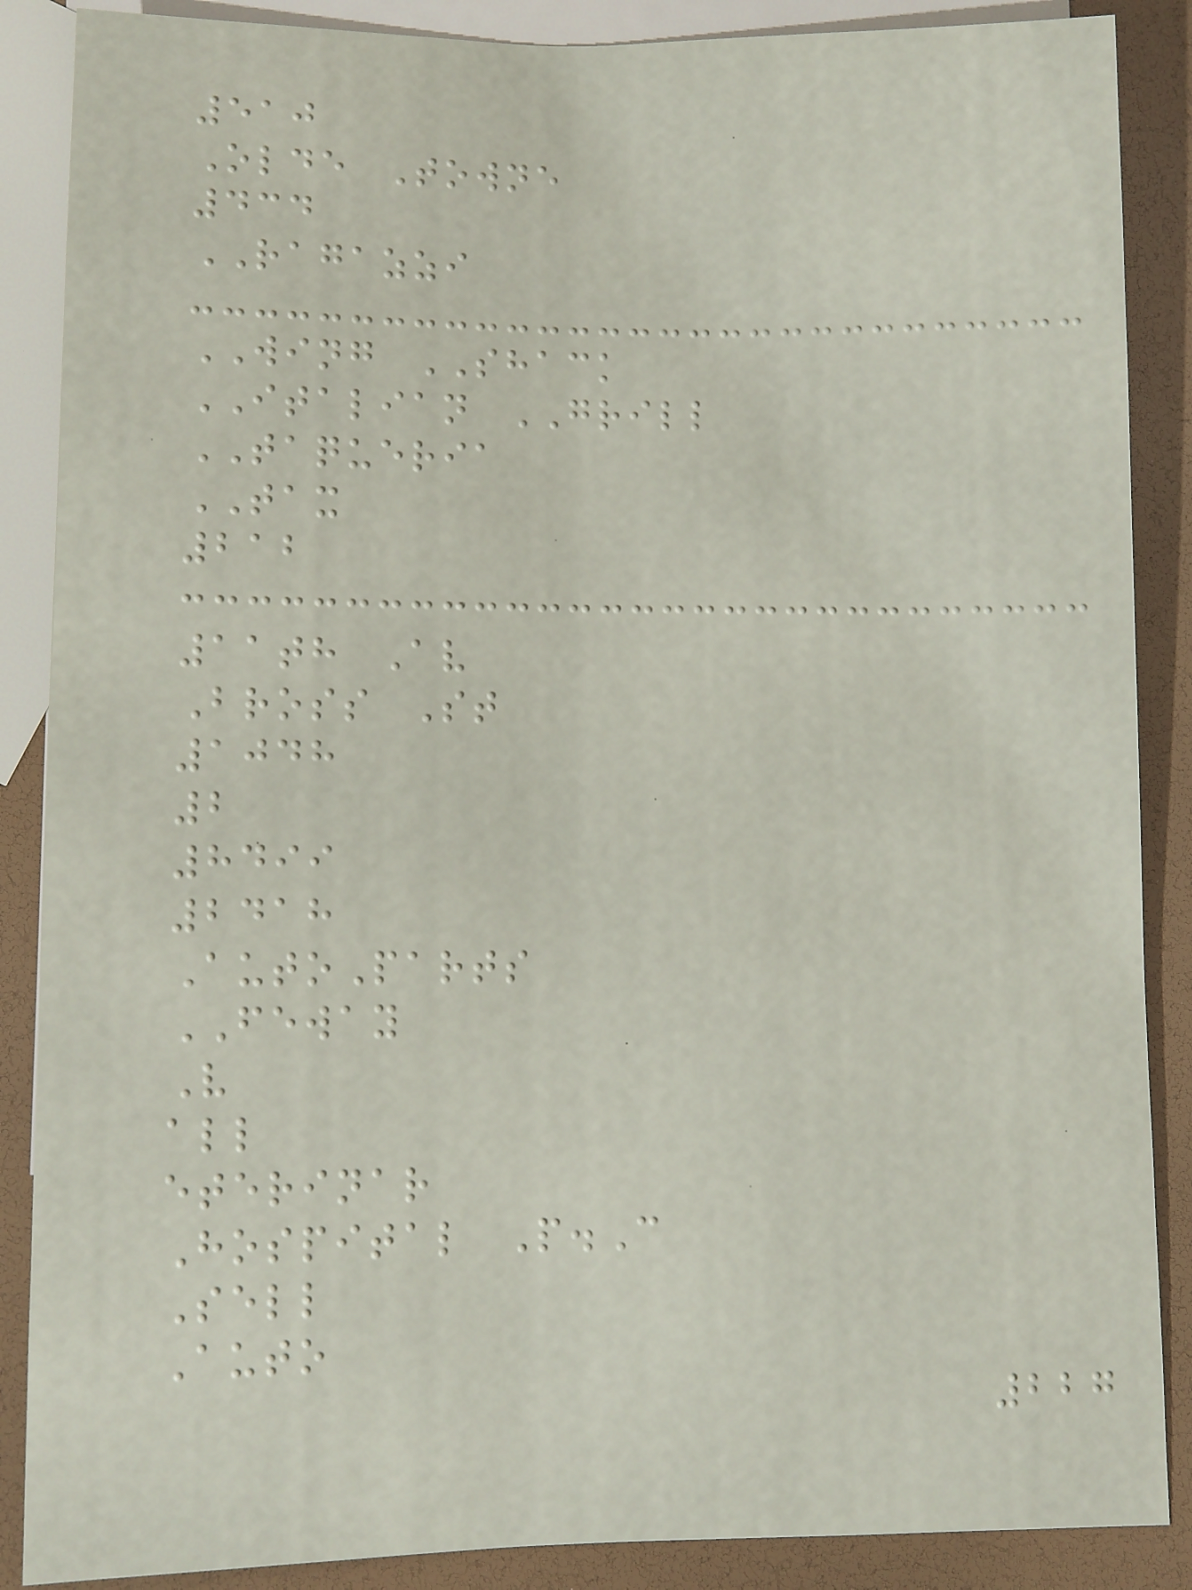510
Olde Towne
434
RAGAZZI
WING SHACK
ITALIAN GRILL
TAQUERIA
TAX
212
11th Av
Bross St
1048
2
8499
2418
AutoParts
FEWAY
V
all
eterinar
Hospital P.C
Sell
Auto
227
